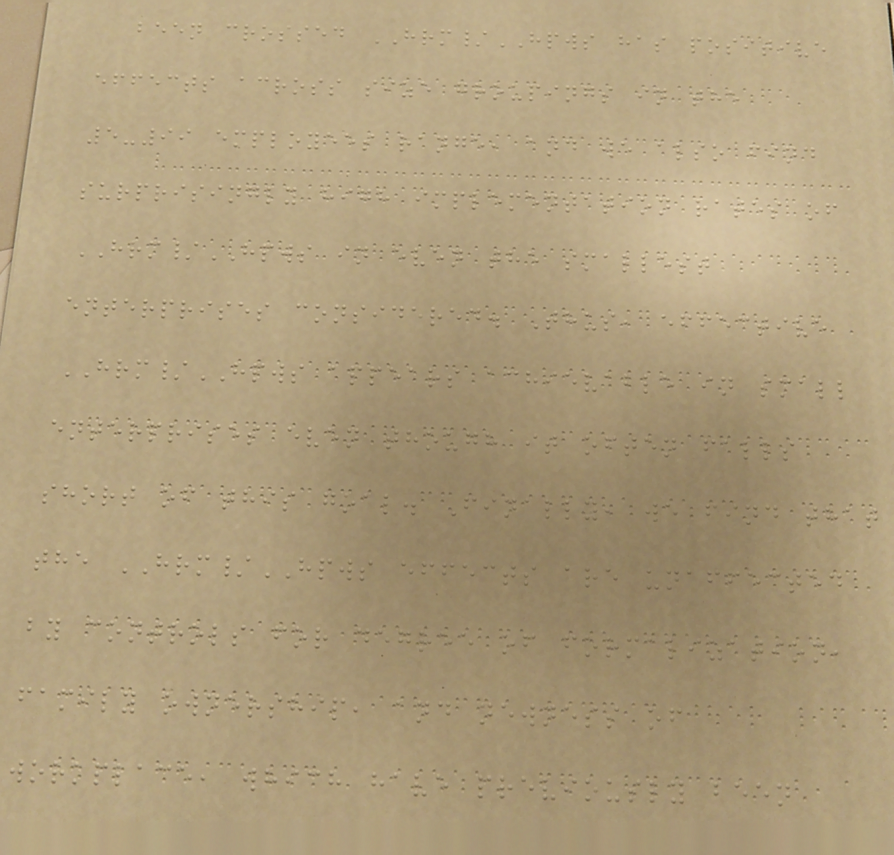been crossed HRM/HPWS has positive
effects across size groupings in the
5-99 employees range, and we also find
surprisingly high implementation rates of
HRM/HPWS in even the smallest
enterprises considered. Thus, effective
HRM/HPWS appears achievable in small
enterprises even though it often falls
short of this goal. Finally, we find that
the HRM/HPWS effects are unaffected
by controls for degree of formalization,
family ownership, and newness of
workplace, which have previously been
